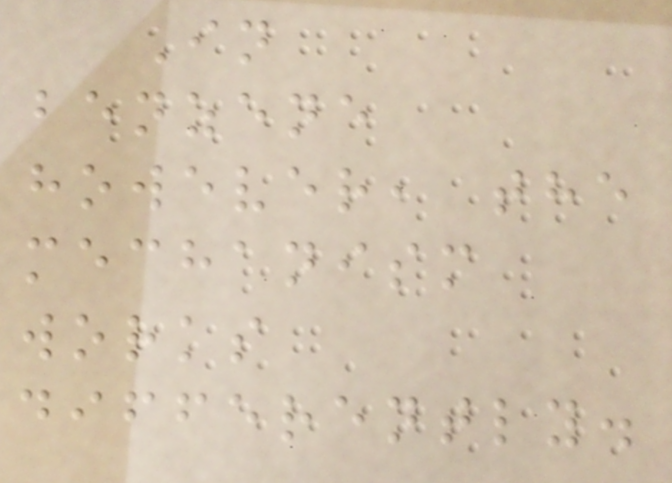In
benzene
however, the
mechanism
works
differently.
